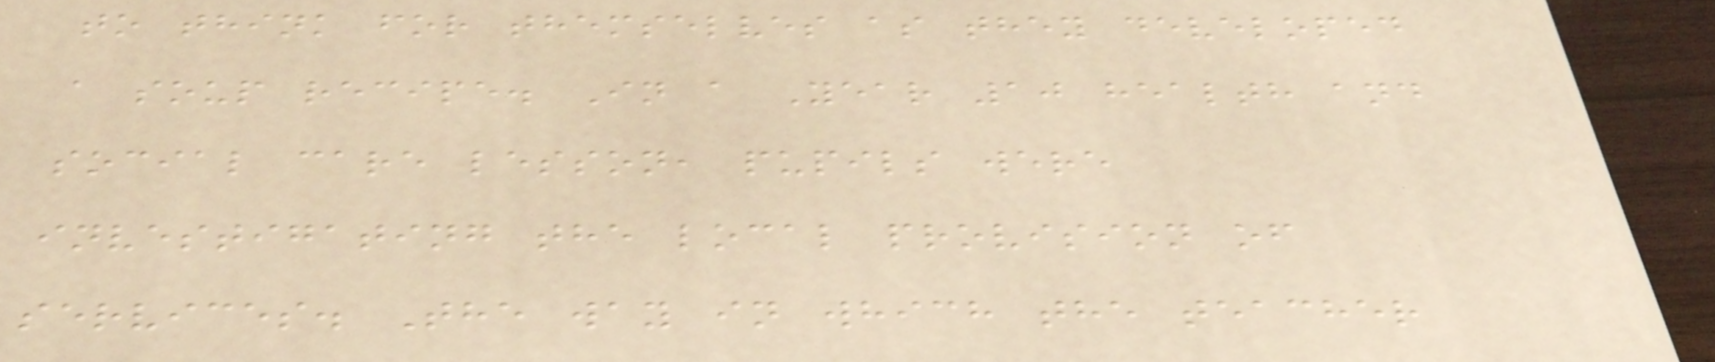to think for themselves as they developed
a soup recipe. In a Year 10 health and
social care lesson, pupils were
investigating the local provision of
services. The way in which the teacher
